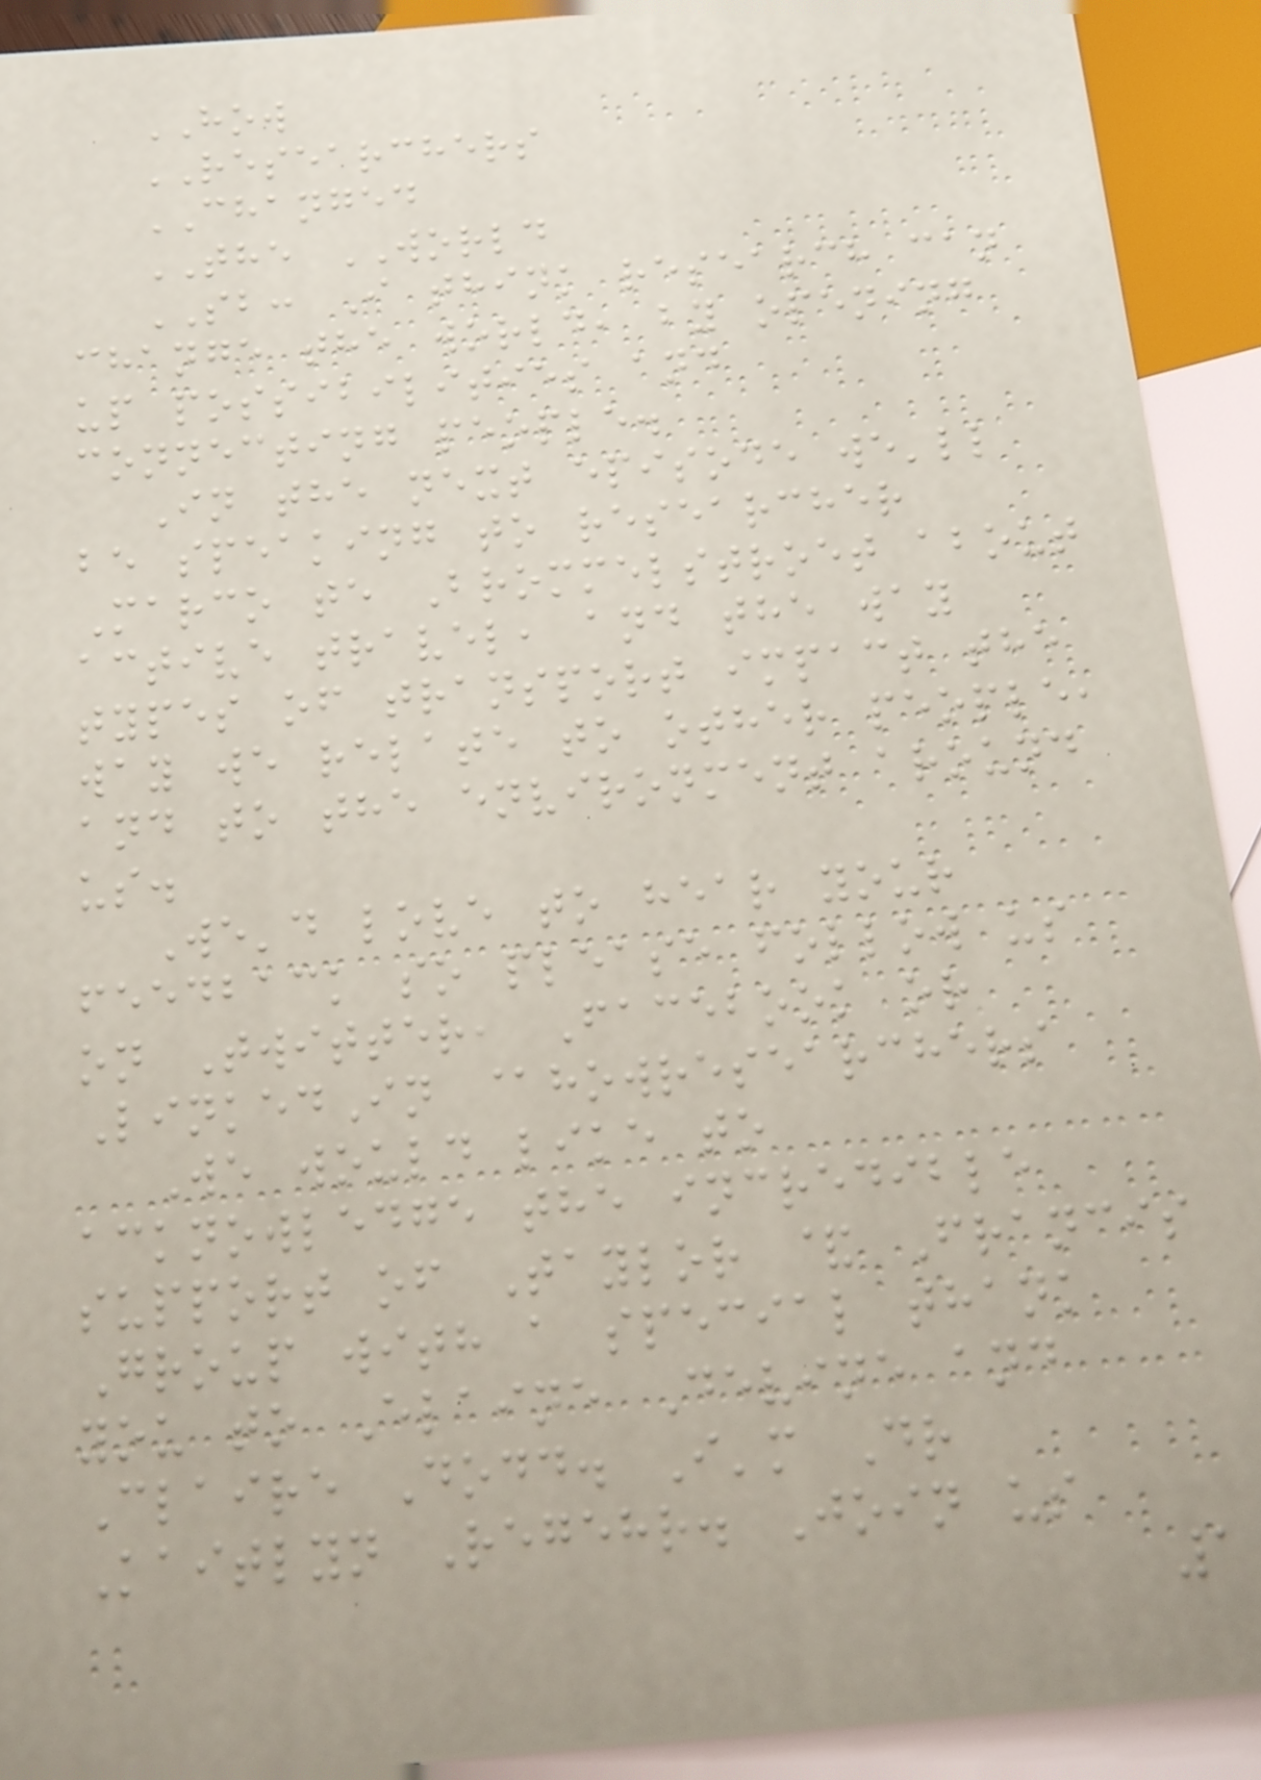HOW
RESEARCHERS
CHANGED
THE WORLD
SB: I think research can
change the world, by opening
up possibilities and
connecting people.
In the next episode we'll
be speaking to researcher
Marco te Brommelstroet about
active travel, and the way
types of transport impact the
way we relate to other people,
and to the environment around
us.
We'd love to hear your
feedback so please follow us
on Twitter, Facebook or
LinkedIn @howresearchers
We would like to
acknowledge the incredible
support of Taylor & Francis
Group with a special thank
you to Elaine Devine and
Claire Dodd. I'm Dr
Kaitlyn Regehr. Join us
1
